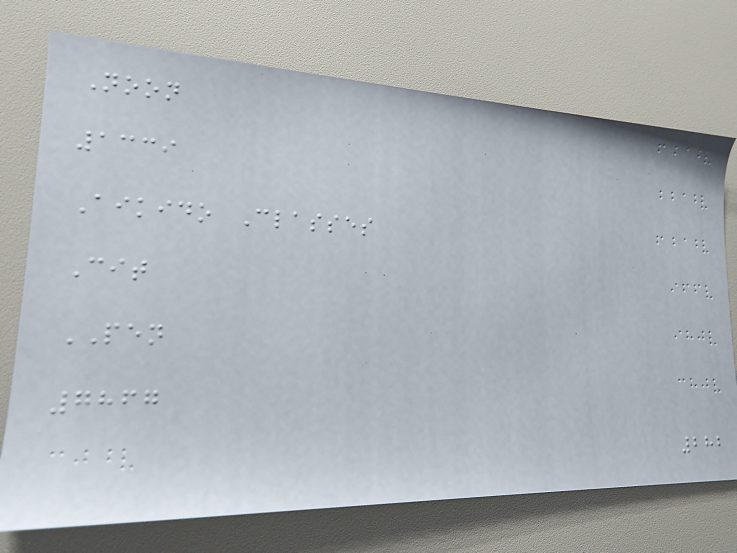Noon
1339
Aikido Classes
Cit
PEN
7867
282
